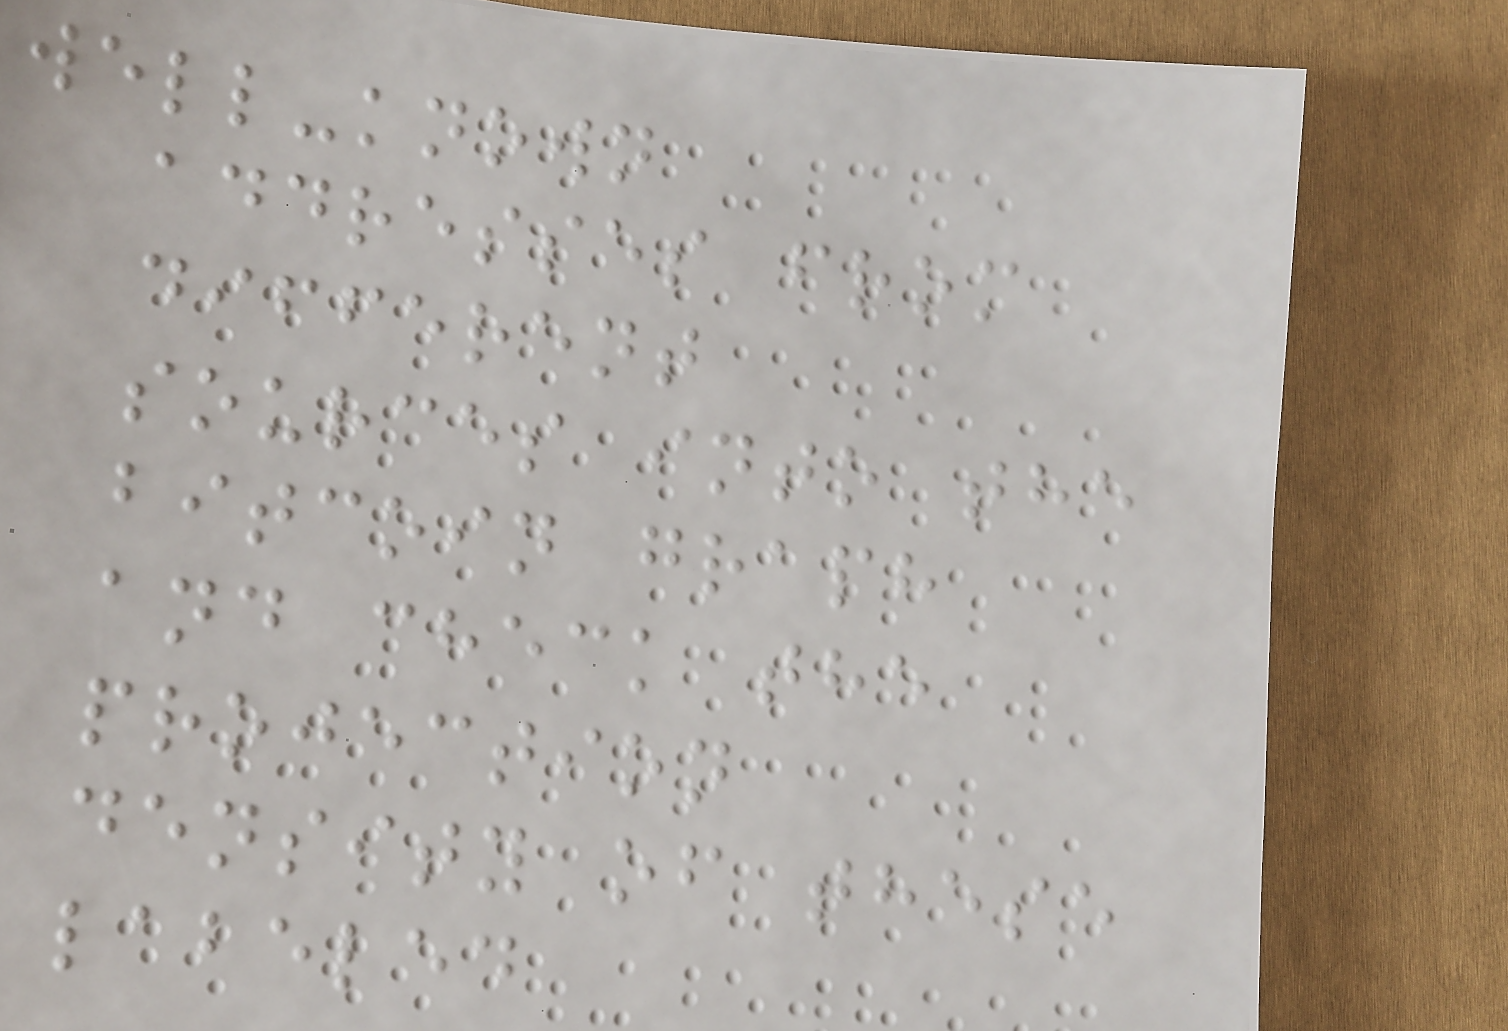well-known
addresses from
different
sources into the
bitcoin graph
and check the
projection
density of these
labeled
